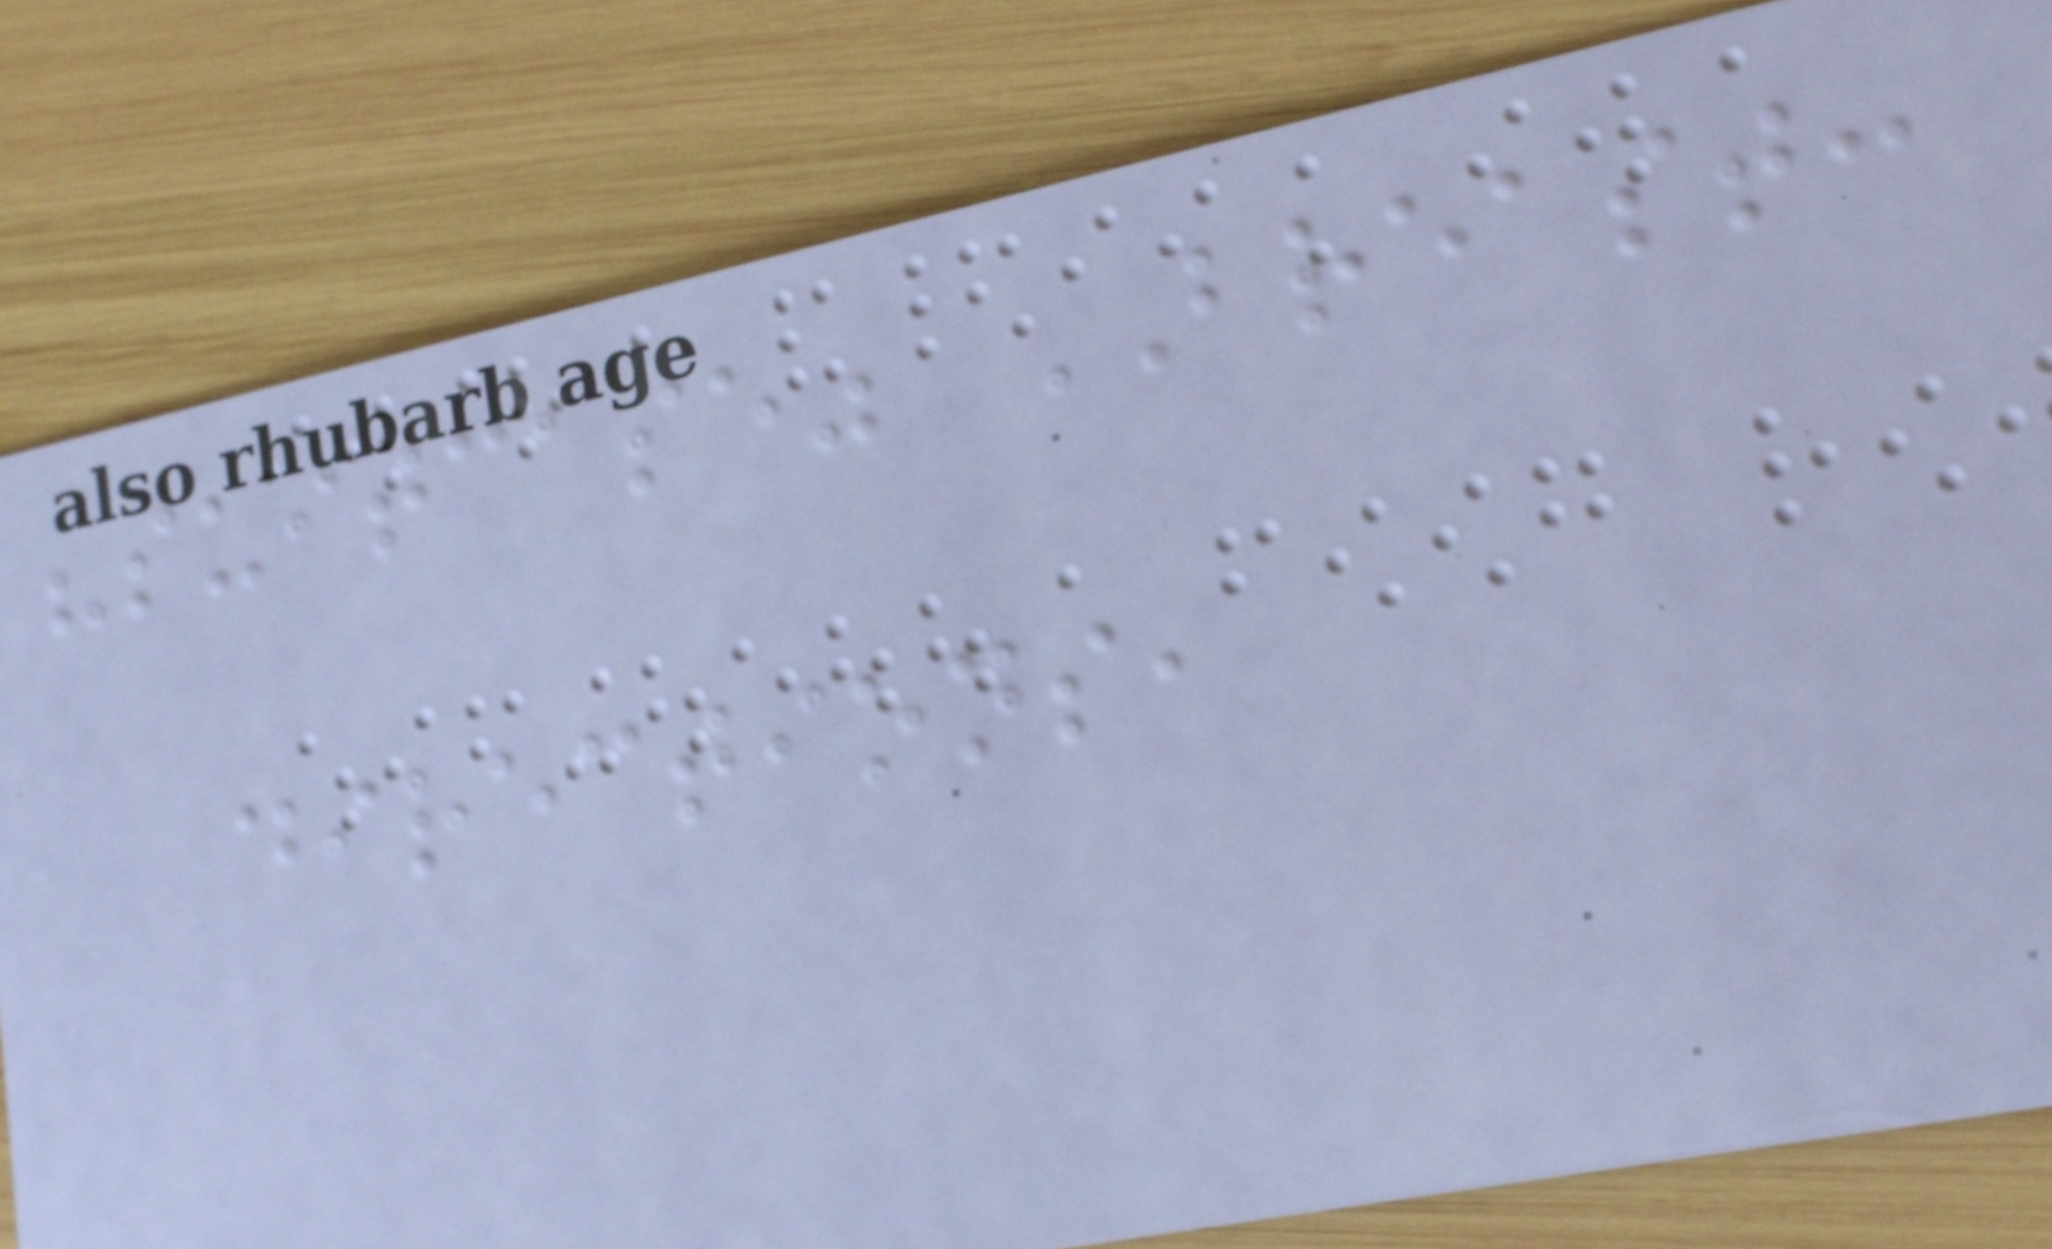"suitcase" BREAST:
directions,
